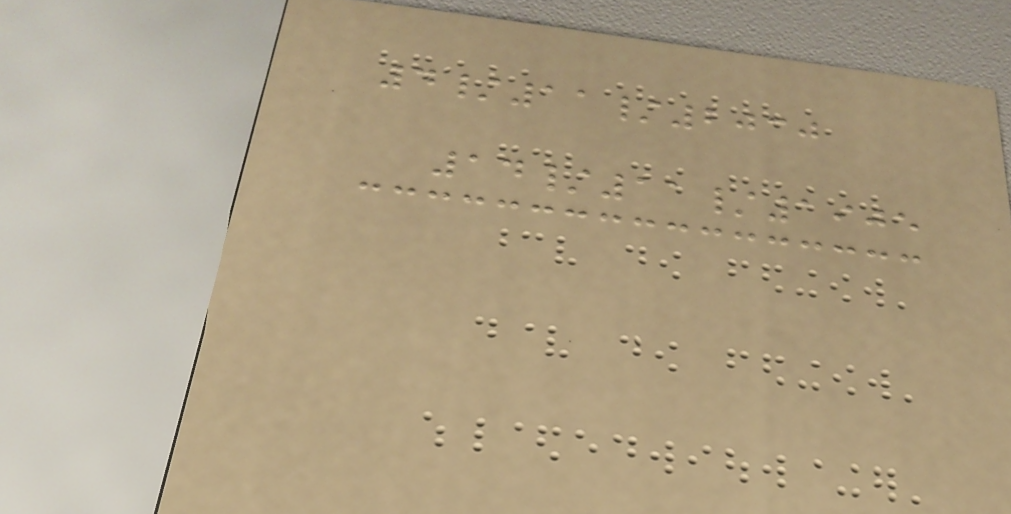4/11/2030
14/11/1905
